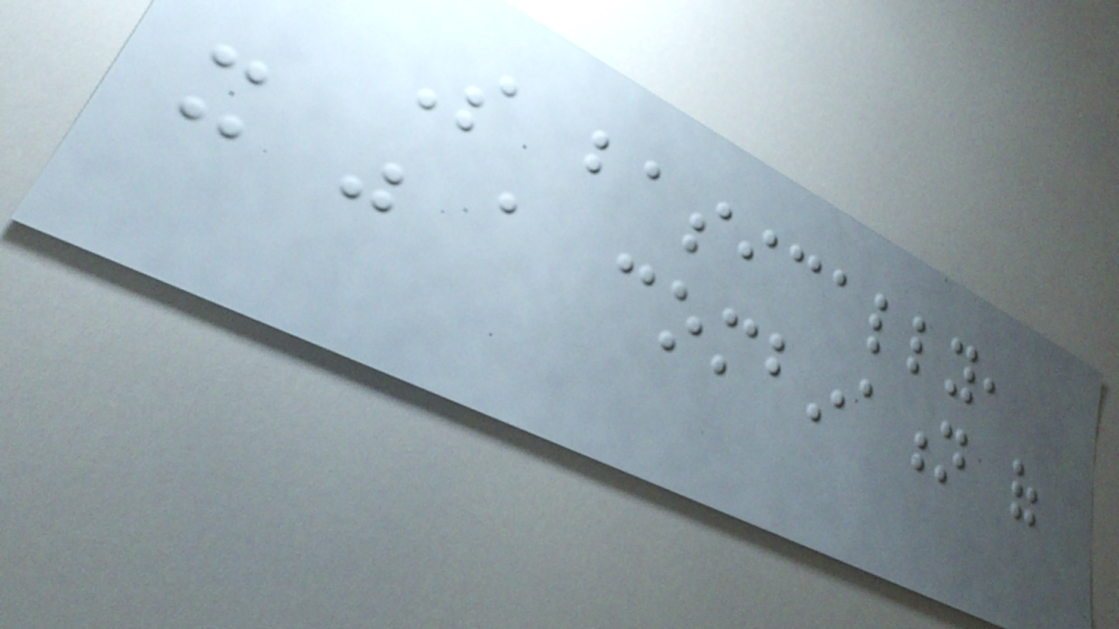So basically,
it was a combination of
